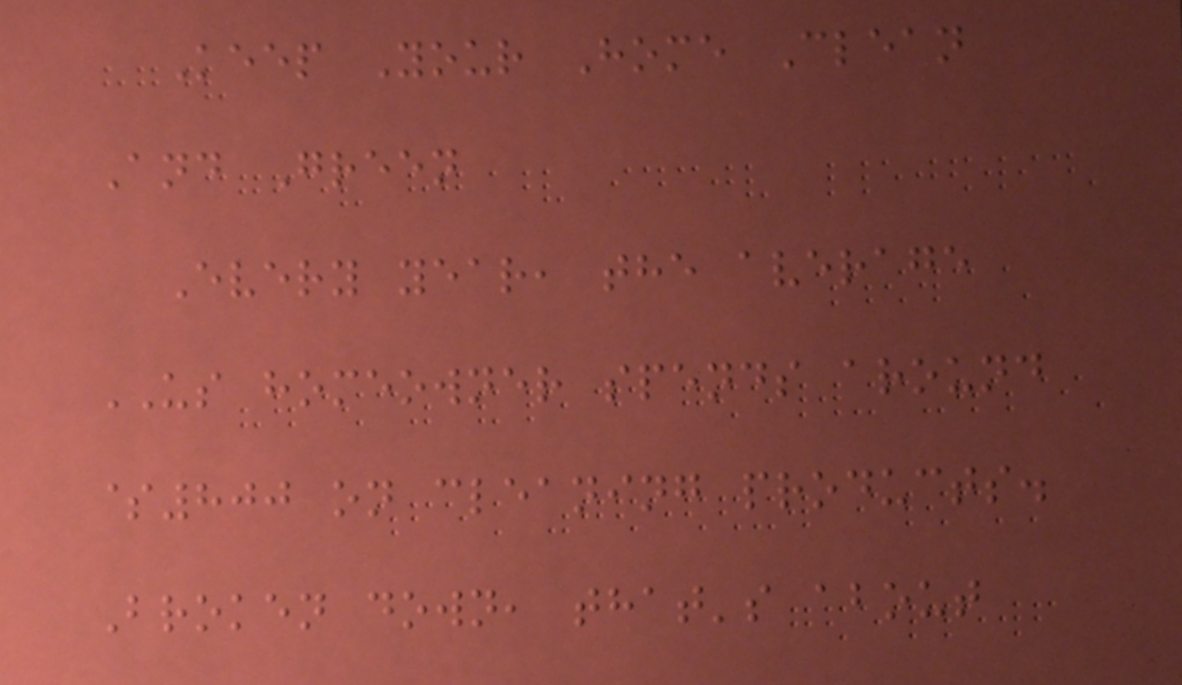Keep Your Home Clean
And Green
Every year, the average
US homeowner spends around
$800 on cleaning products.
Broken down, that's about
